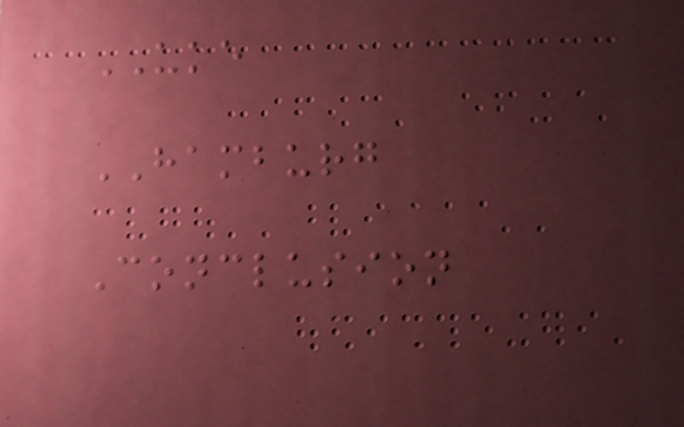UKE
HAMBURG
Conclusion
